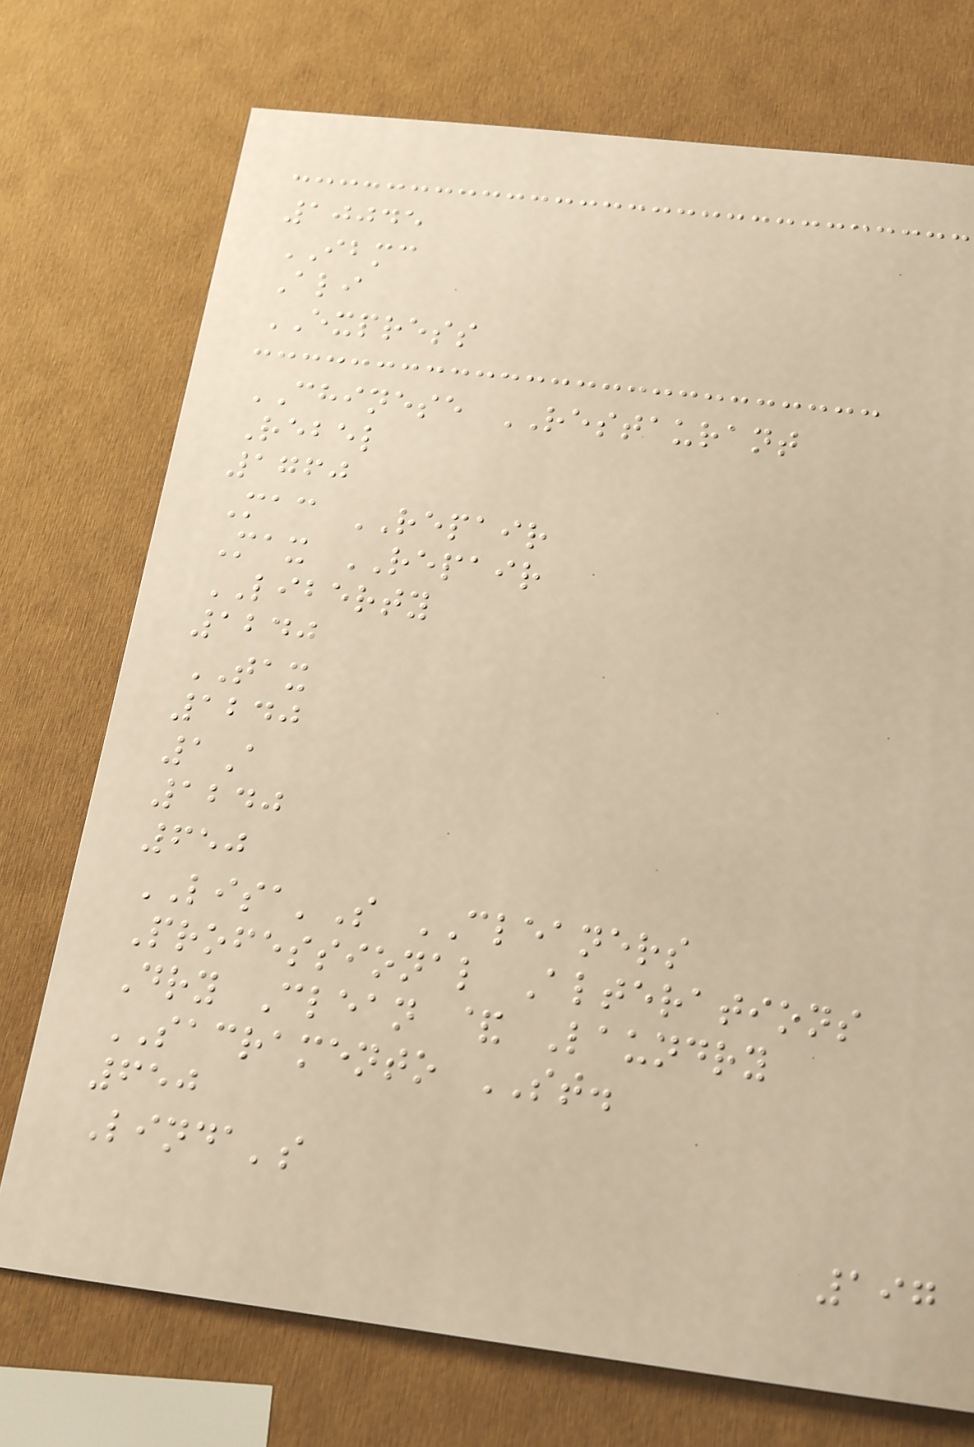10045
IBMC
Ali
EXPRESS
CHINESE RESTAURANT
Rebel
1760
Mac REPAIR
Max REPAIR
LIBERTY
1240
TAX
1240
1A
1240
650
LISA'S CLEANERS
Professional Alterations
Dry Clean & Laundry
SACRAMENTO ST.
650
Linda's
197
